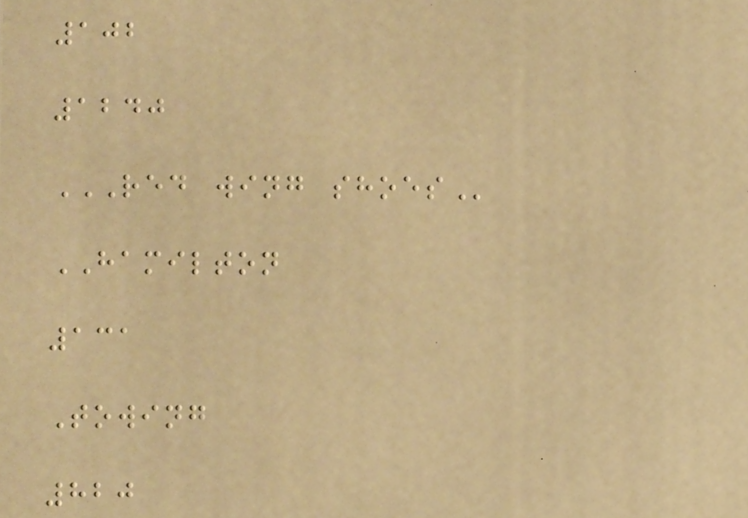102
1240
RED WING SHOES
HAMILTON
131
Towing
820
